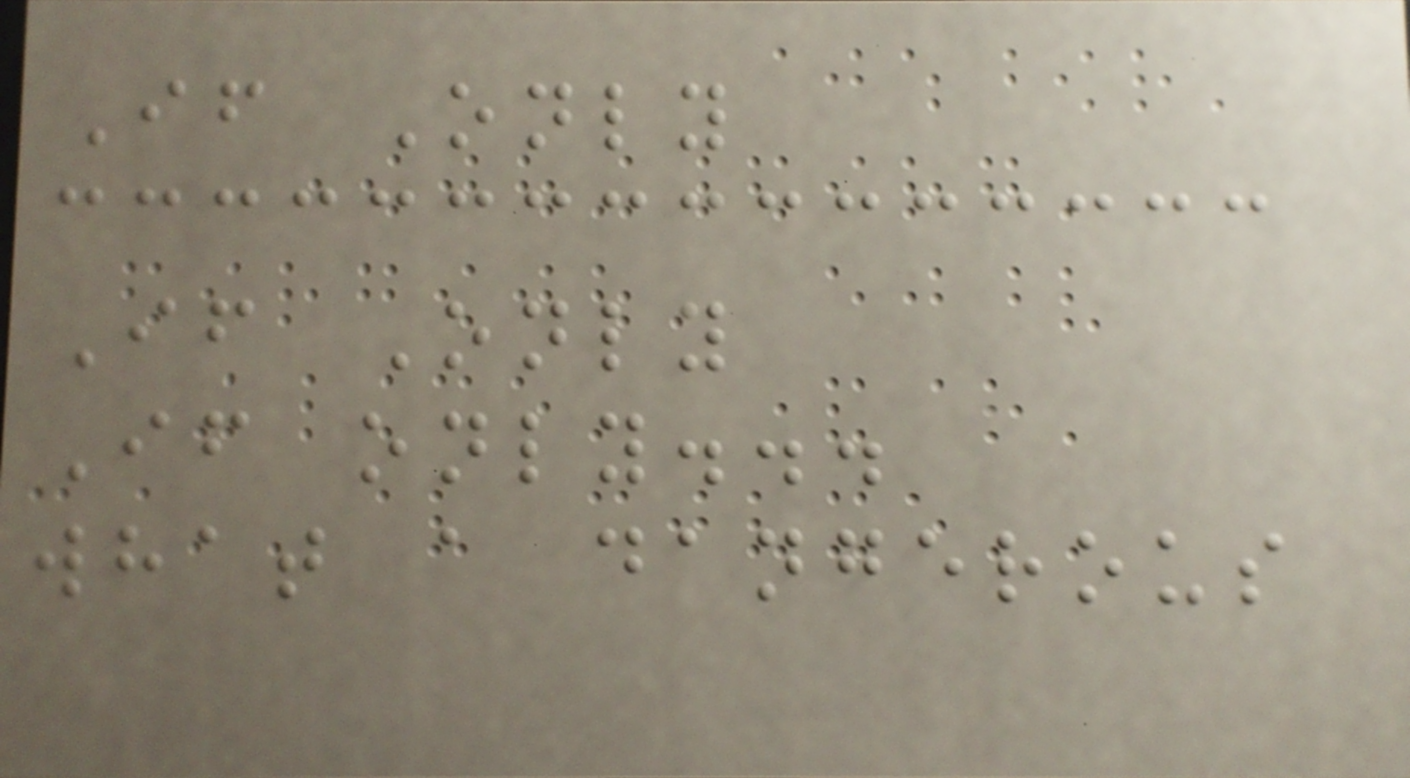If Only
If Only
If only...
what a dangerous
